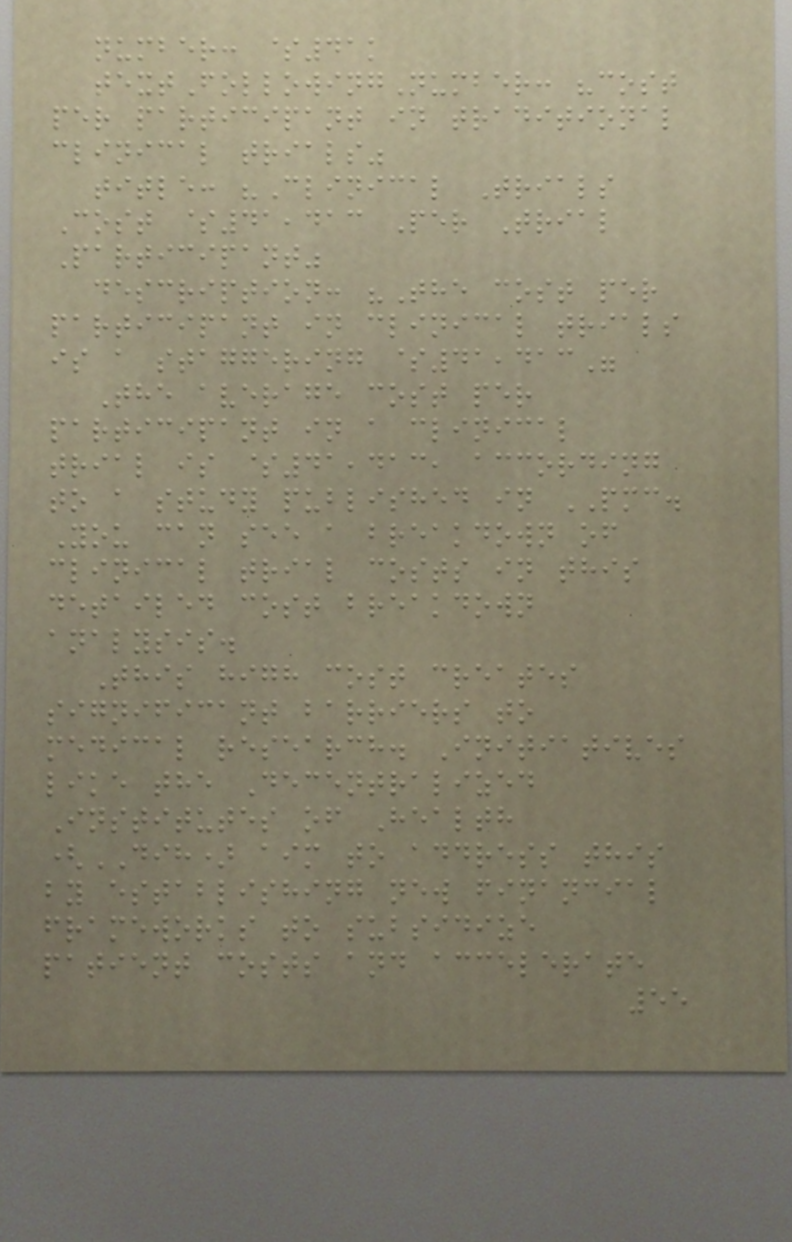number: $41k
textFollowingNumber: "cost
per participant in traditional
clinical trials"
title: "Clinical Trials
Cost $41,413 Per Trial
Participant"
description: "The cost per
participant in clinical trials
is a staggering $41,413"
The average cost per
participant in a clinical
trial is $41,413, according
to a study published in PMC.
You can see a breakdown of
clinical trial costs in this
detailed cost breakdown
analysis.
This high cost creates
significant barriers to
medical research. Initiatives
like the Decentralized
Institutes of Health
(DIH) aim to address this
by establishing new financial
frameworks to subsidize
patient costs and accelerate
55
